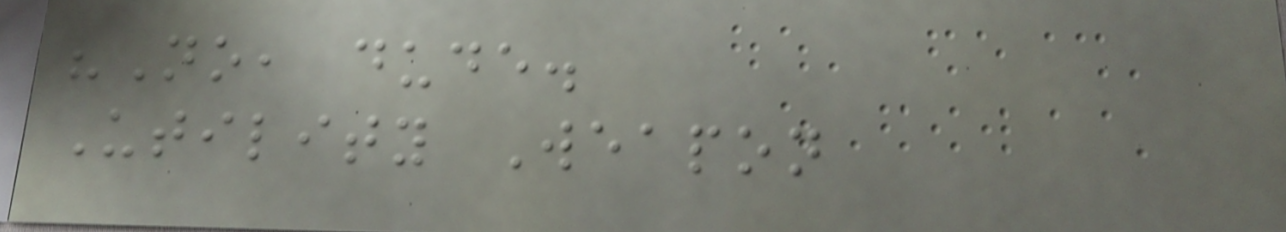"No, dude.
Utility Weapon
